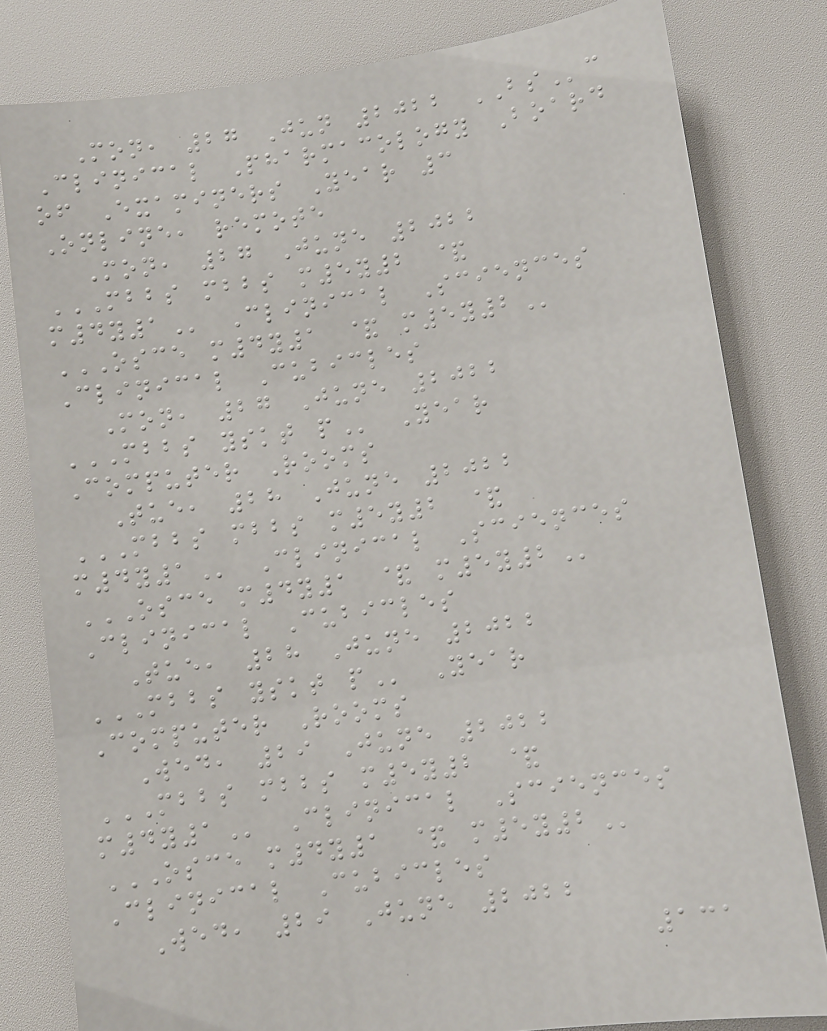Mon, 27 Jun 2022 BSc
Clinical Pharmacology Board
of Examiners Year 3
Online, remote
Mon, 27 June 2022
MBBS MBBS M5Y2 &
M4Y1 Clinical Sciences
OSCE M4Y1 & M5Y2
Clinical Cubicles
Mon, 27 June 2022
MBBS YSKT P Year
Computer Rooms
Tue, 28 June 2022
MBBS MBBS M5Y2 &
M4Y1 Clinical Sciences
OSCE M4Y1 & M5Y2
Clinical Cubicles
Tue, 28 June 2022
MBBS YSKT P Year
Computer Rooms
Wed, 29 June 2022
MBBS MBBS M5Y2 &
M4Y1 Clinical Sciences
OSCE M4Y1 & M5Y2
Clinical Cubicles
Wed, 29 June 2022
131
